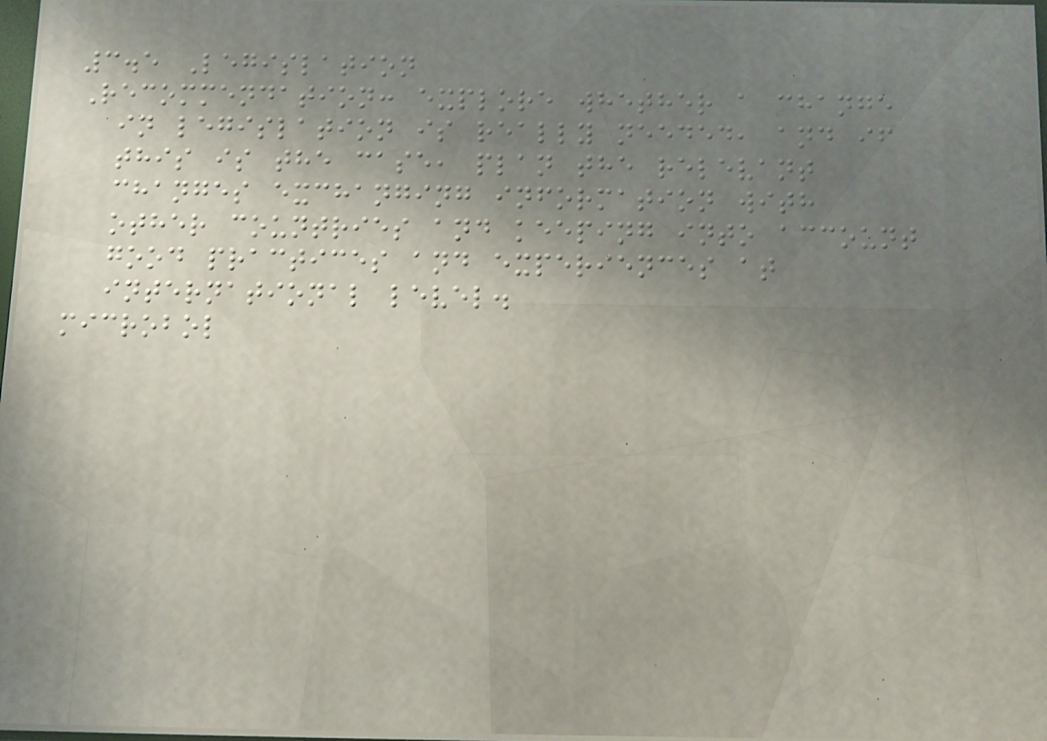3.5 Legislation
Recommendation: explore whether a change
in legislation is really needed, and if
this is the case, plan the relevant
changes exchanging information with
other countries and keeping into account
good practices and experiences at
international level.
microbol
